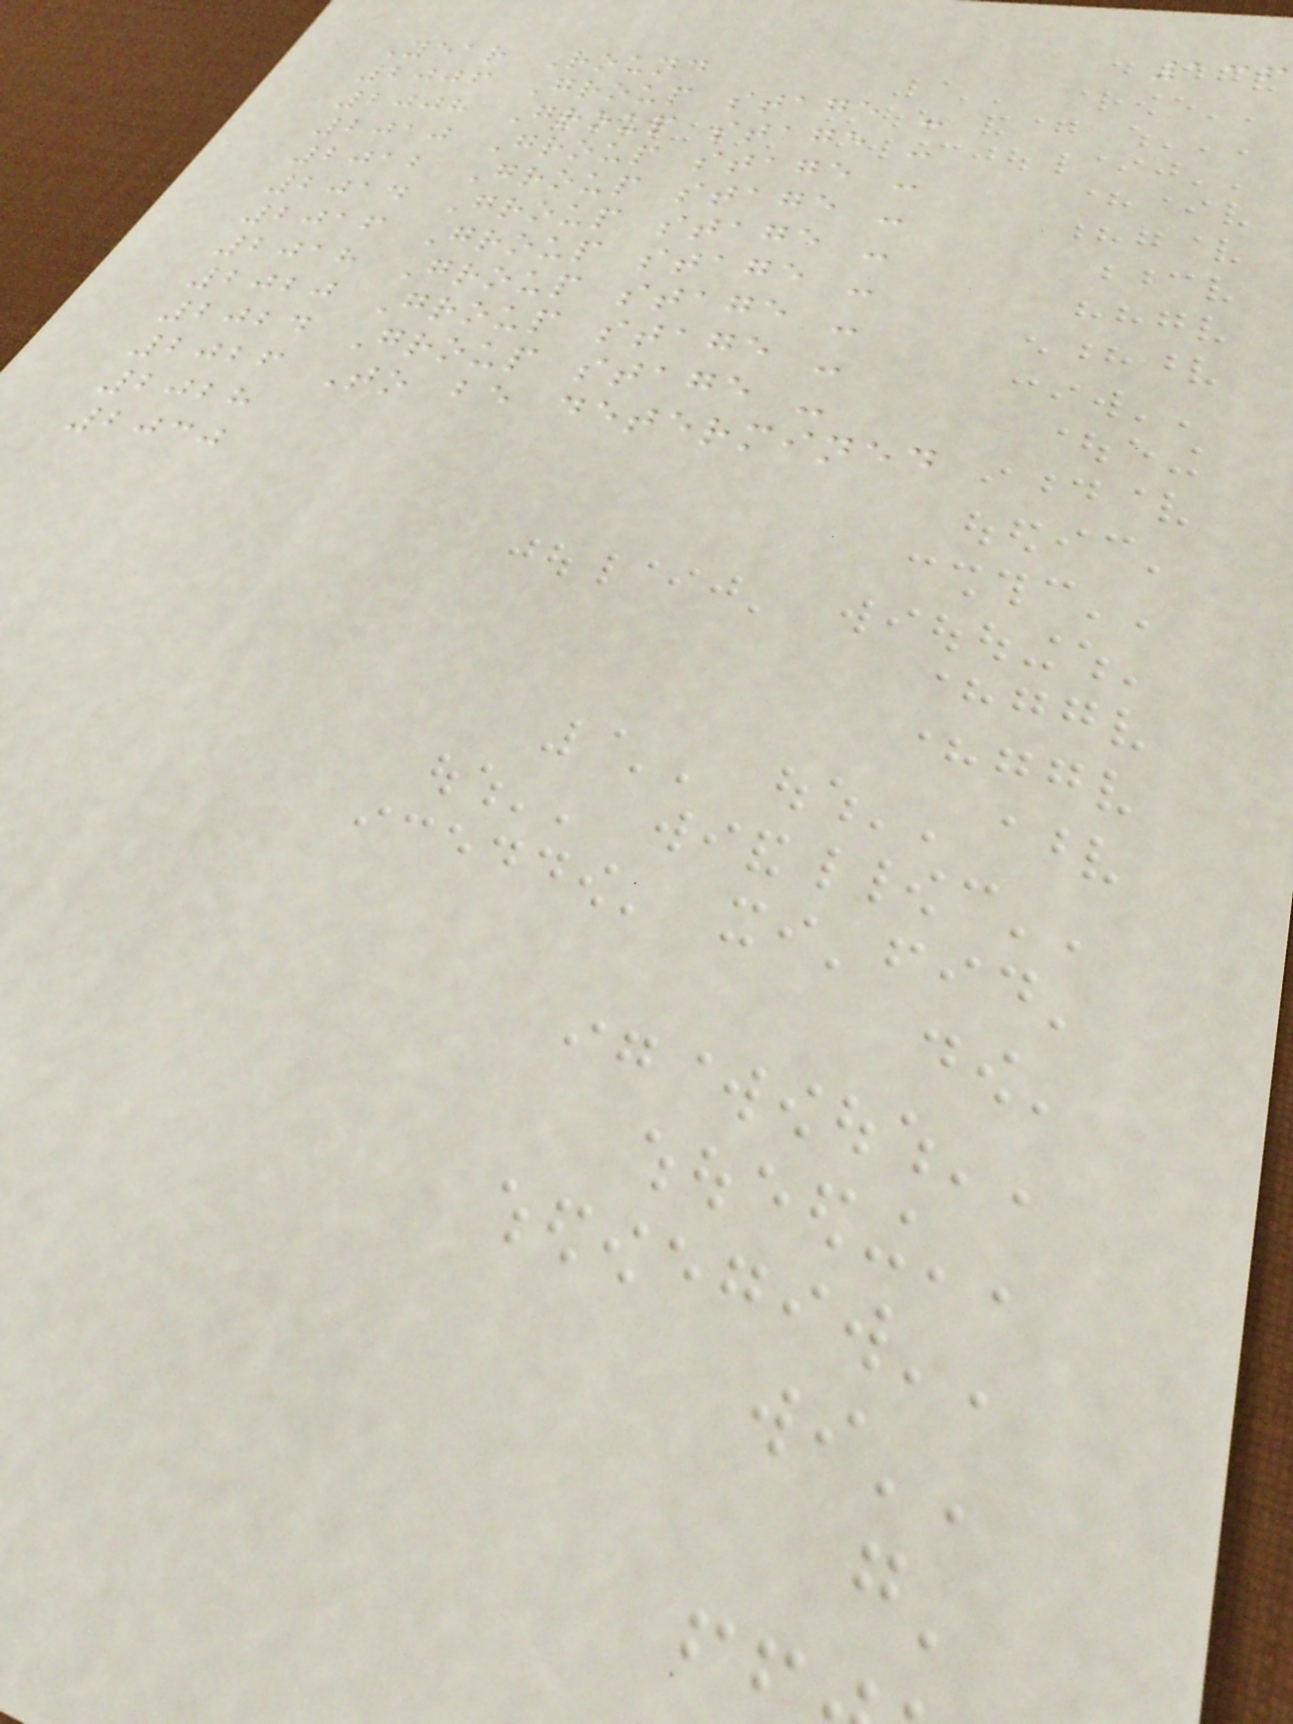136
Year Round
2006 Group stage -
2008 Group stage -
2010 Group stage -
2012 Group stage -
2014 Group stage -
2016 Group stage -
2018 Group stage -
2020 Group stage -
2024 Group stage -
2026 To be determined
2028
2030
